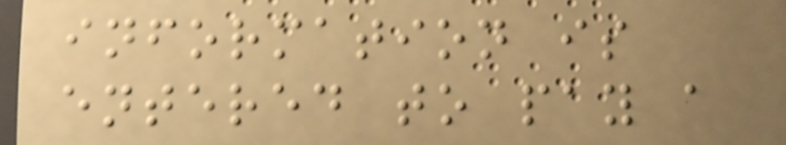information is
entered to pay a
